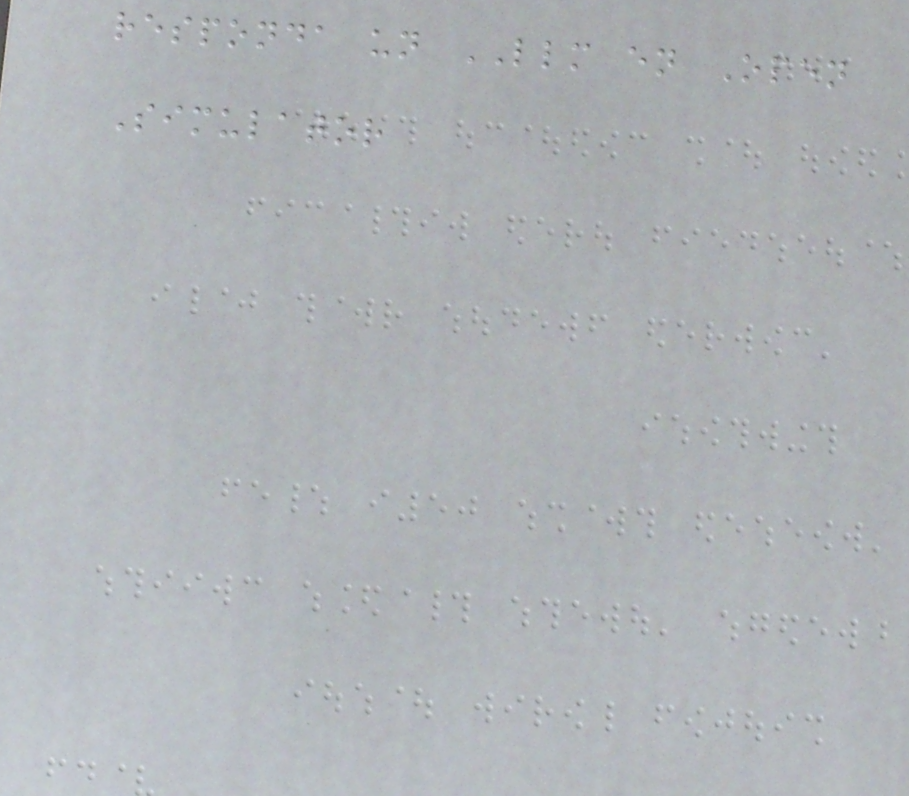responda un LLM en Open
Simulator
